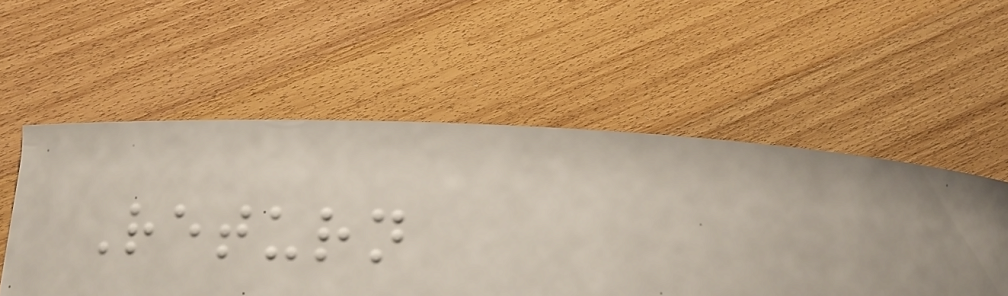Return
